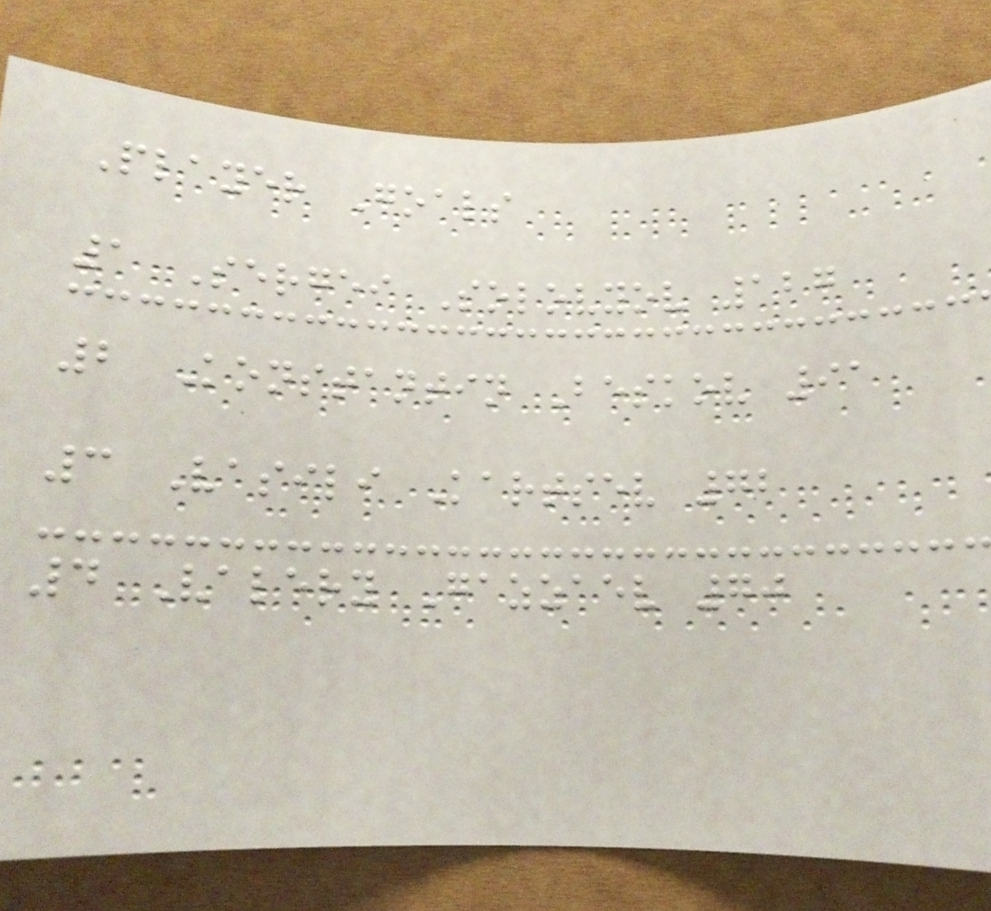Player Goals
1 Sergei Solovyov 127
2 Konstantin Beskov 91
3 Vasili Kartsev 72
4 Valery Gazzaev 70
